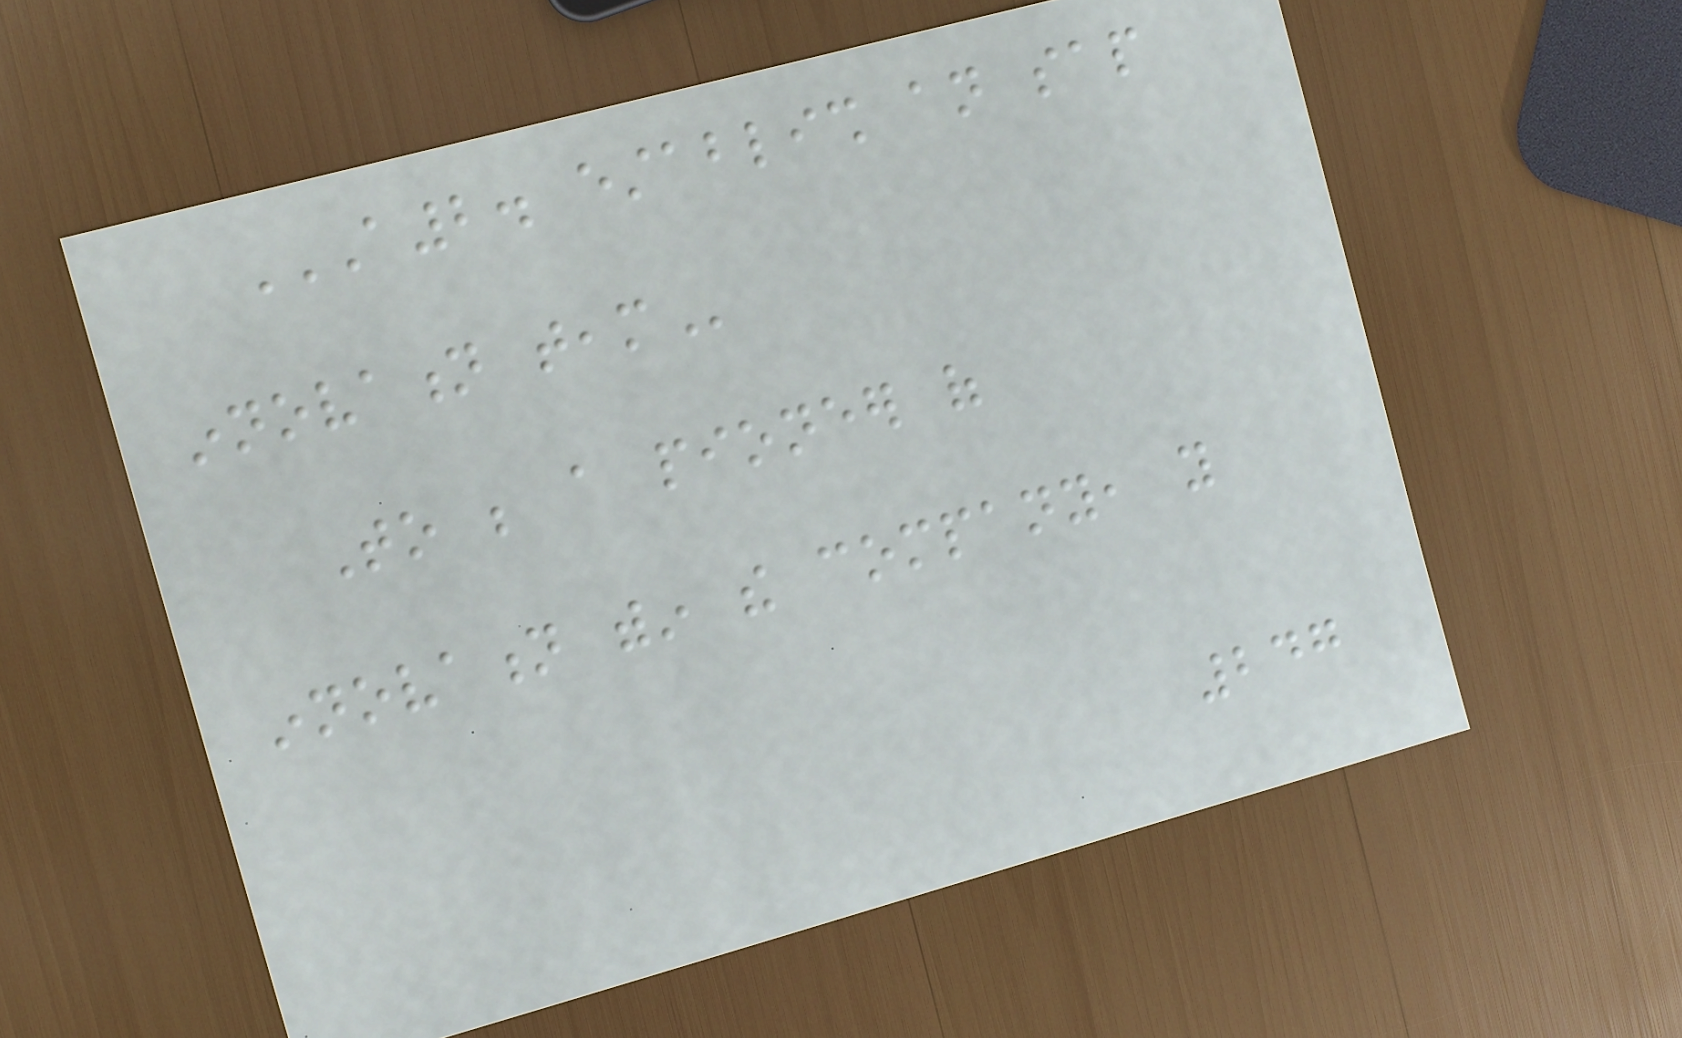A2. ESTABLISH AN SAP
INNOVATION TEAM
To be a pioneer of
innovation within the company, you
247
